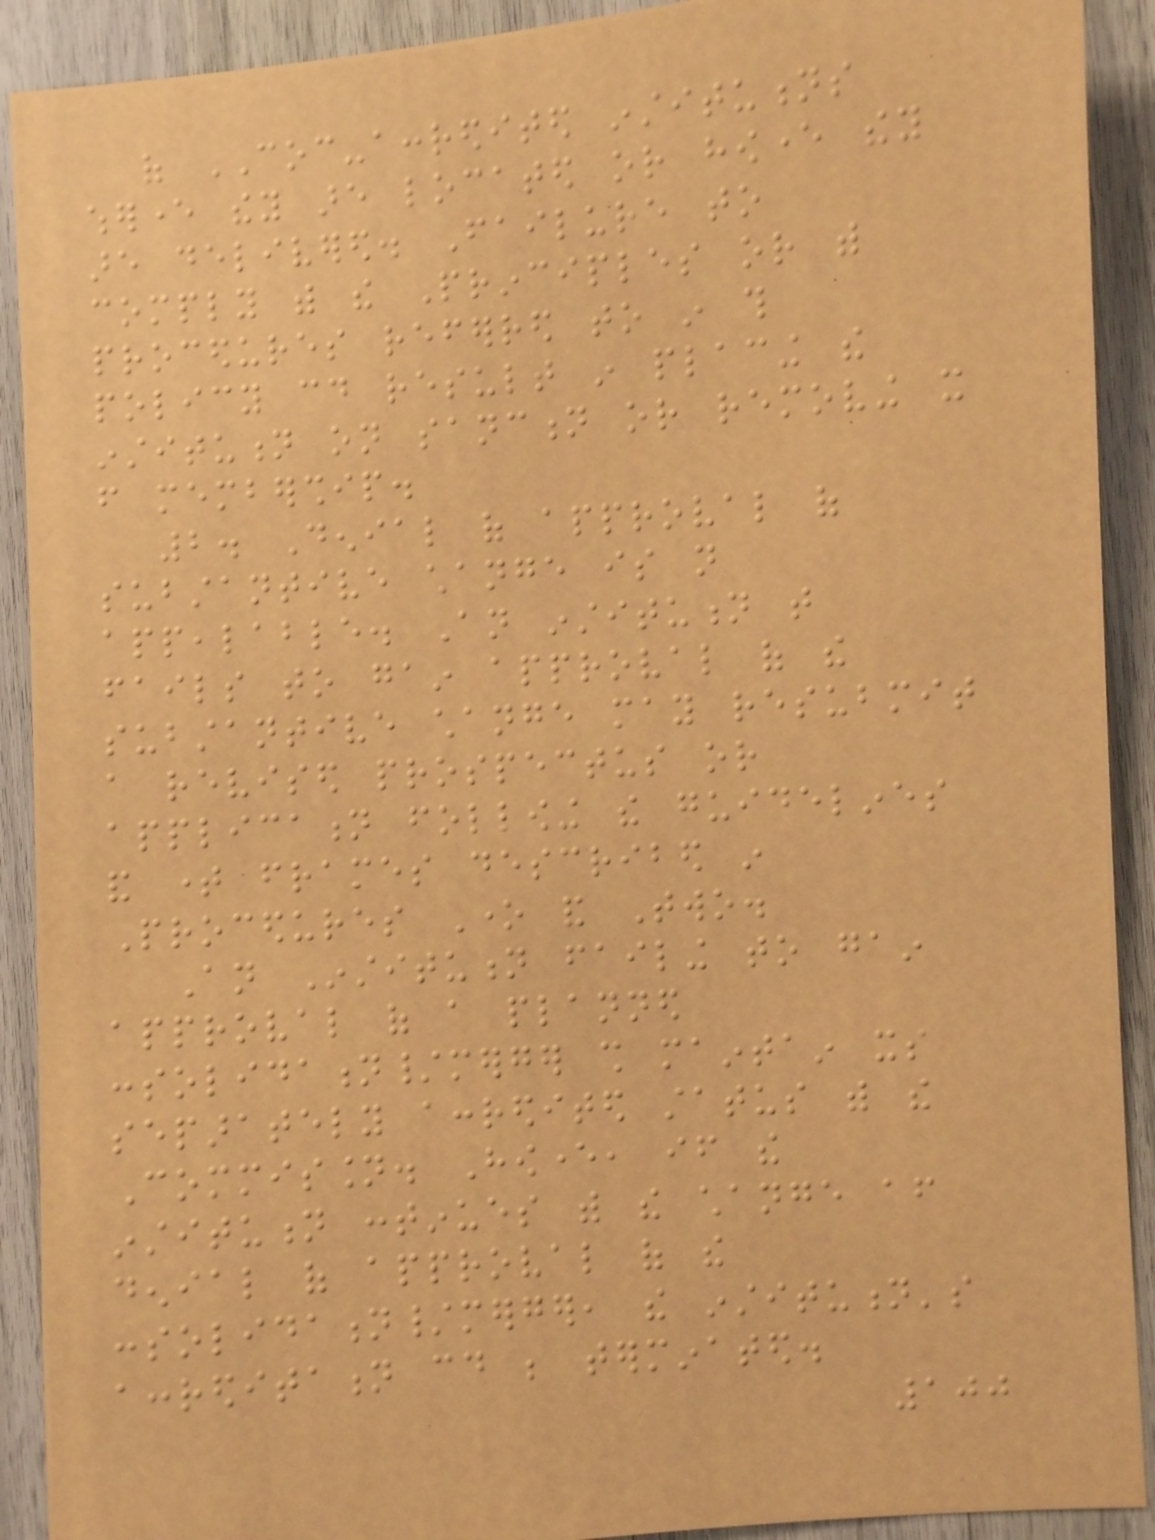of COC-accredited institutions
wherever they are located or however they
are delivered. Failure to
comply with the Principles or with
procedures referred to in this
policy could result in placing the
institution on sanction or removing it
from membership.
2. Denial of approval of
substantive change is not
appealable. An institution that
fails to gain approval of the
substantive change may resubmit
a revised prospectus or
application following the guidelines
and time frames described in
Procedures One and Two.
An Institution failing to gain
approval of a planned
consolidation/merger shall maintain its
separately accredited status with the
Commission. However, if the
institution continues with the change after
denial of approval of the
consolidation/merger, the institution's
accreditation could be terminated.
100
